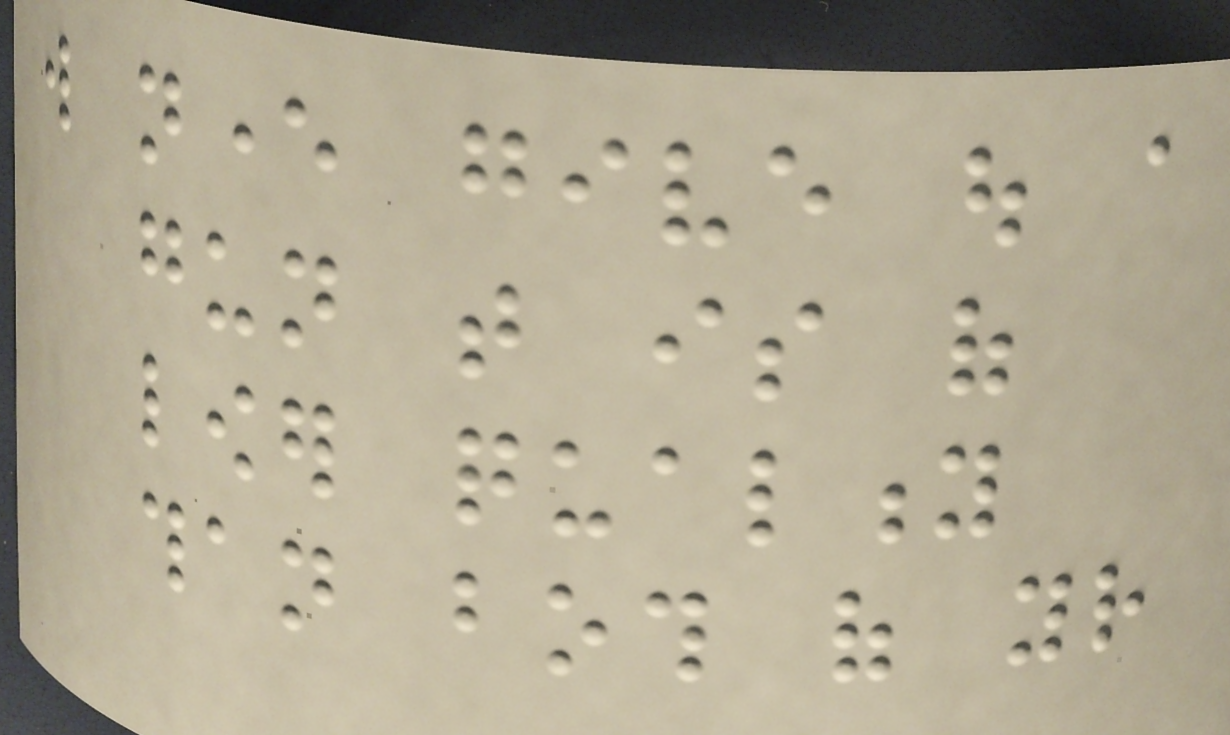will never give out a
gun that is of
lower quality
than both of your
